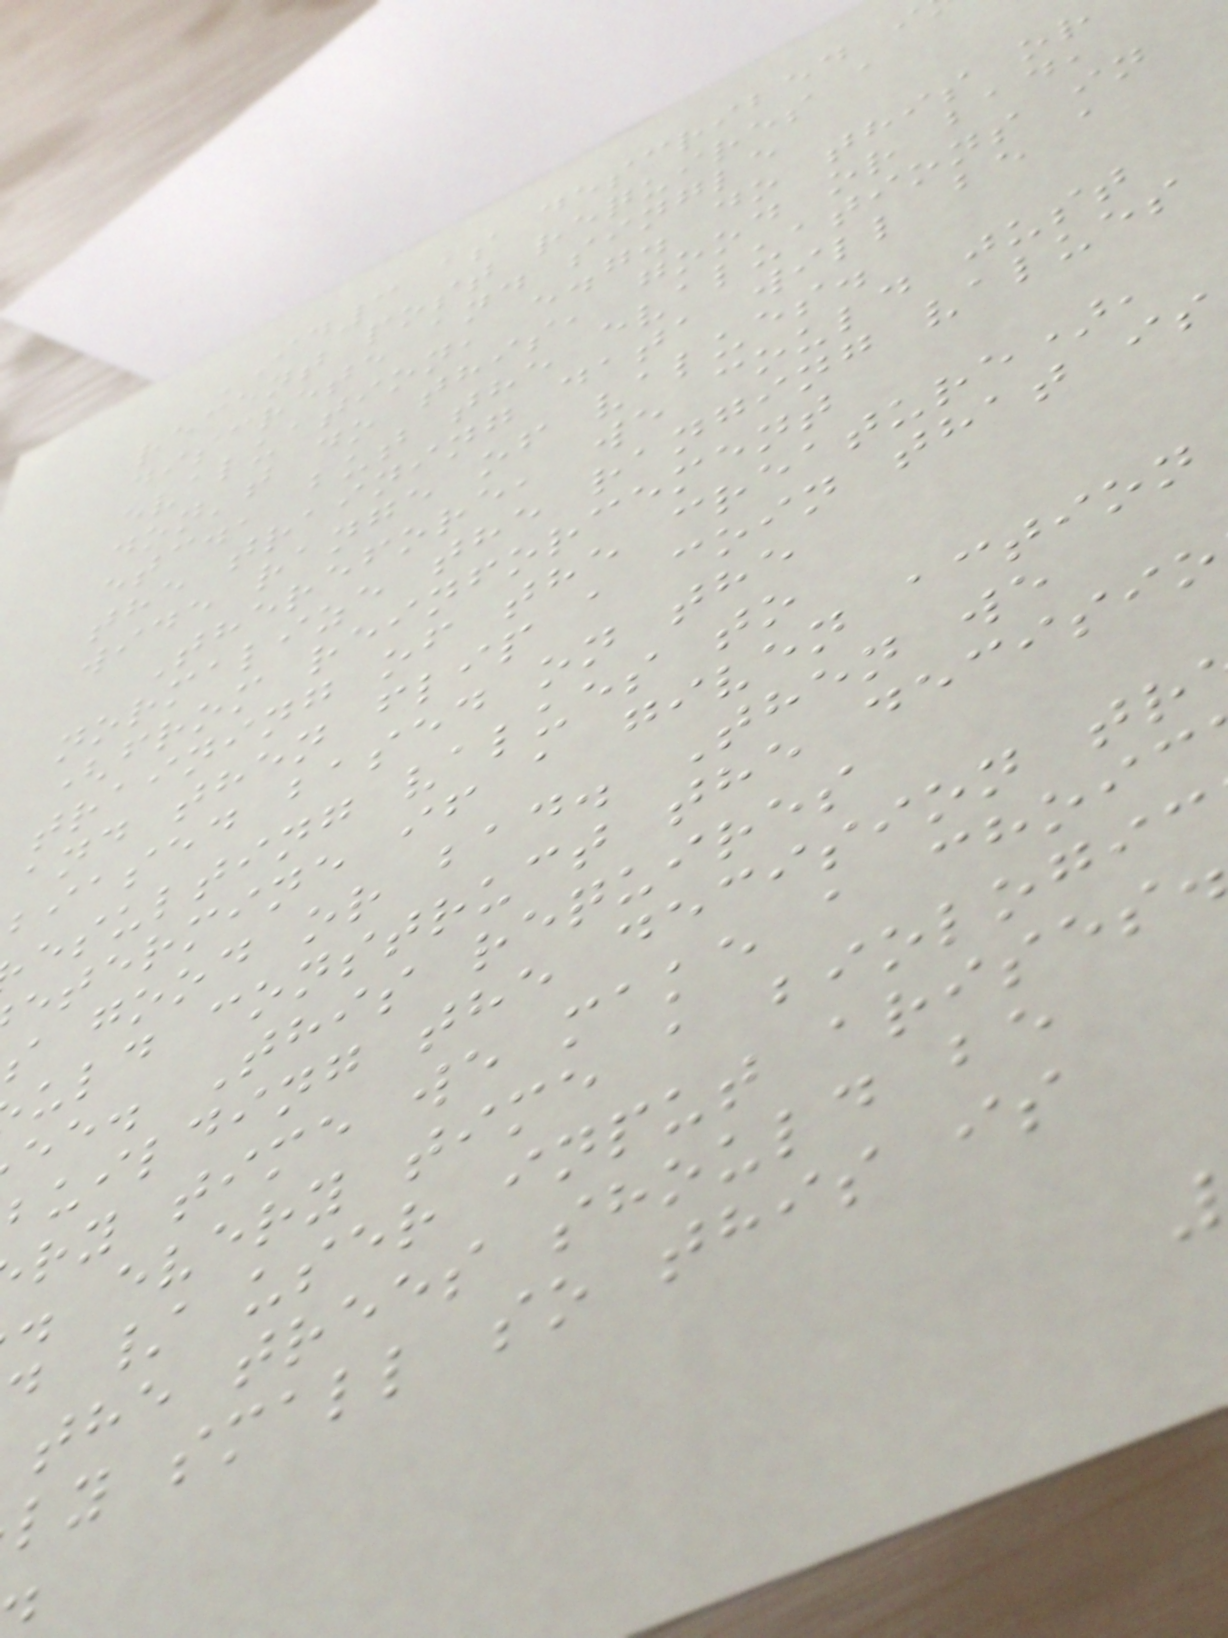ID3 as described i
recent post requires a
discrete and single
evaluation, e.g. do this or
don't do this, good or bad,
etc., but the evaluations in
the training data will be a
wide range of values.
Therefore, we could just
normalize the ranging values
(from reinforcement
training of the creature),
and then flip a coin that is
biased based on the
esulting values to
etermine if a given action
s good or bad. Then we
uld construct the decisio
ee. This requires
building the decision tr
ry time we make a choic
. every time a biologic
/ user input arises.
the trees should be
ly small so this is
